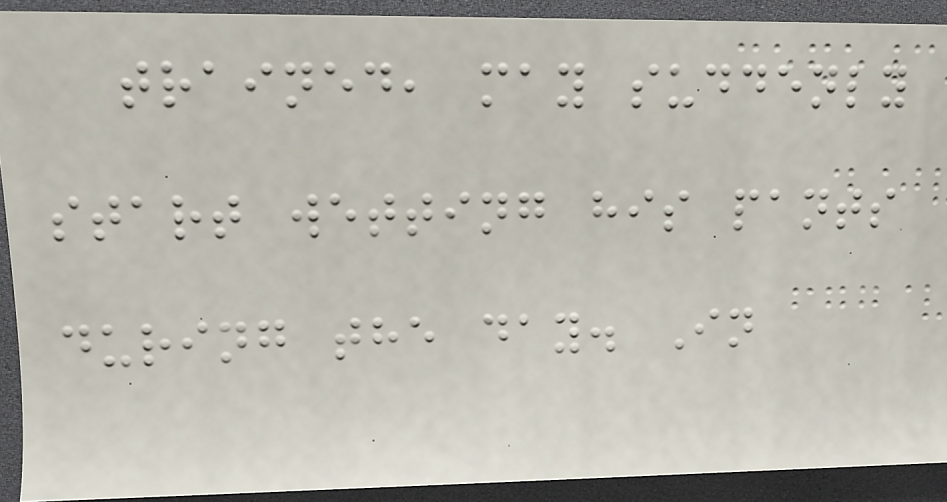trained, may suddenly
start wetting his pants
during the day. In
